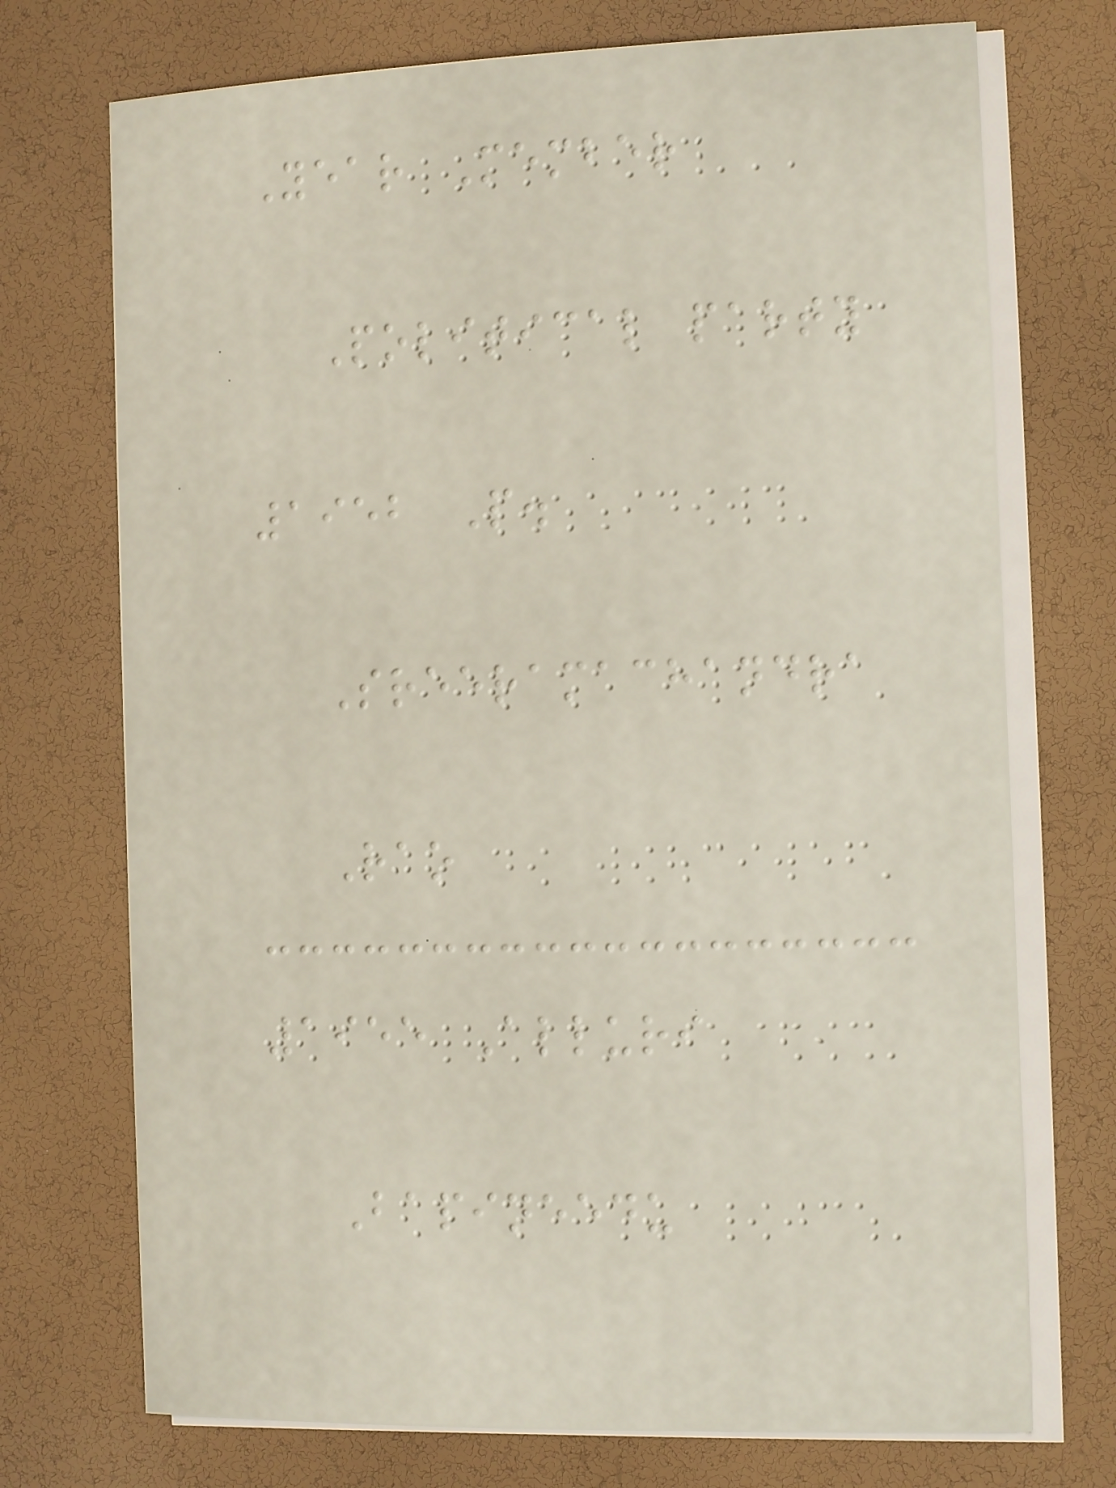Year Member
Political party
1952 P.
Sreeramachandra
Rao
1955 Alluri
Bapineedu
